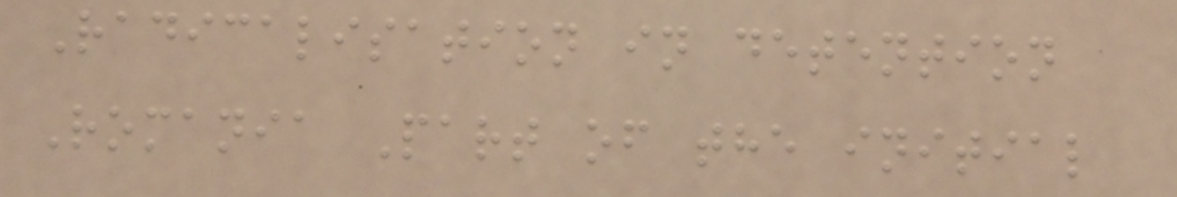Radicalisation in detention
Romania Part of the initial
